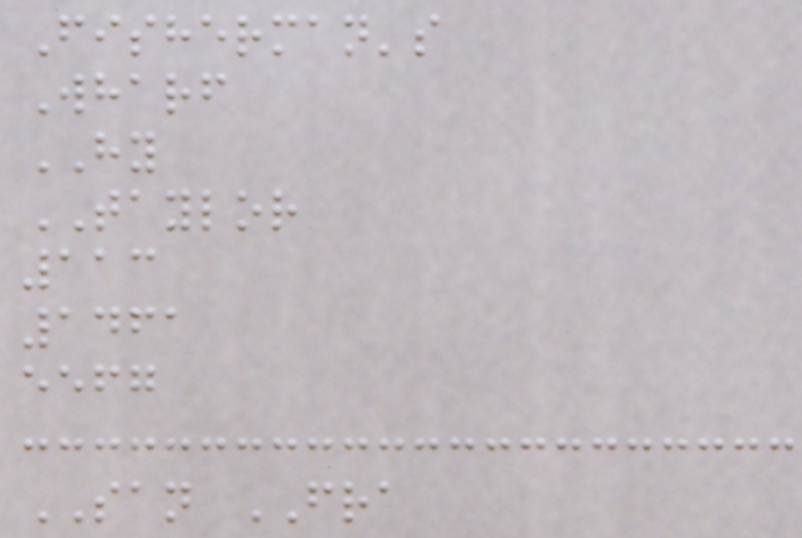Fisherman's
Wharf
HY
TAYLOR
113
1461
eefg
SAN FRA
